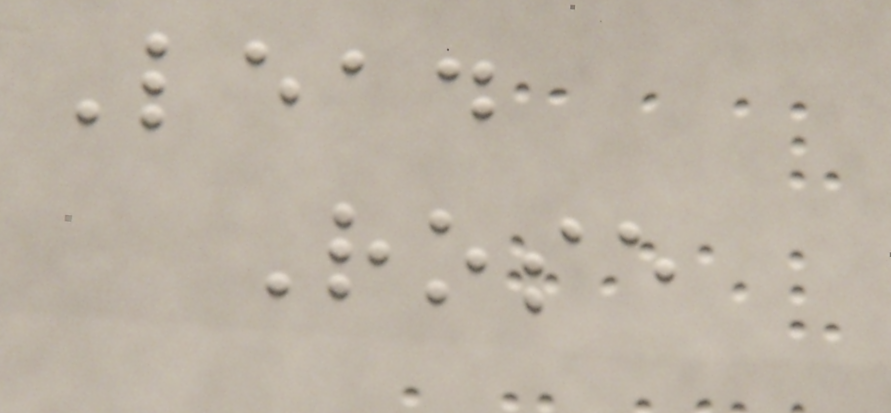Lead
Rose
